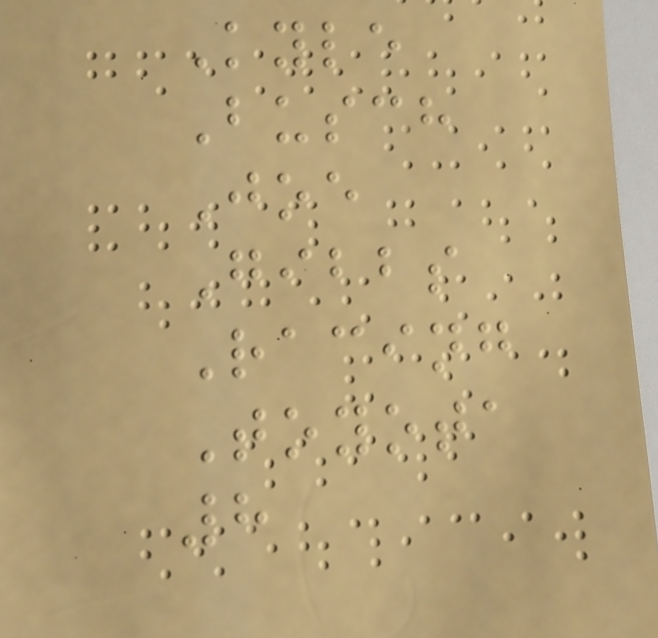Kyle
Busch
Joe
Gibbs
Racing
Toyota
8
